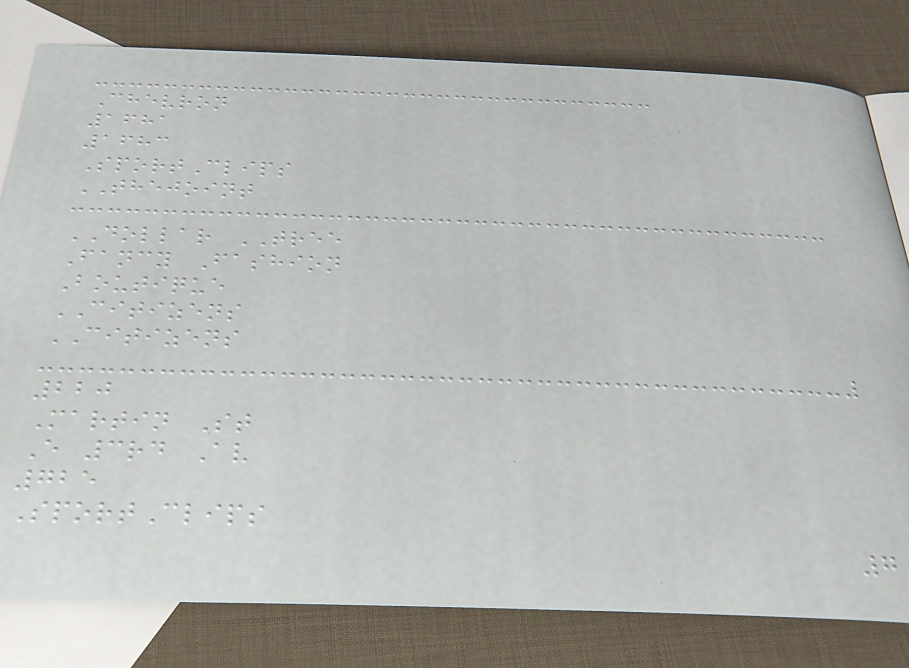Chevron
1681
1683
SportClips
THEJOINT
DOLLAR TREE
Fancy Fashion
Boutique
CITIZENS
CITIZENS
220
Martin St
E 3rd Av
725
SportClips
7
